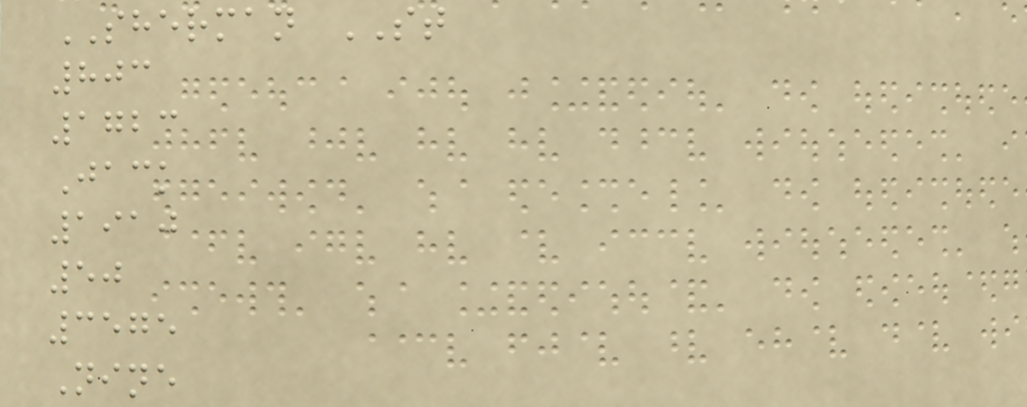SHERMAN ST
803
1723
Jack
1910
50
3575
Nine
